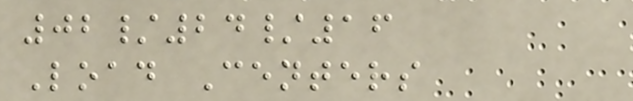02/24/16
Load Centers
